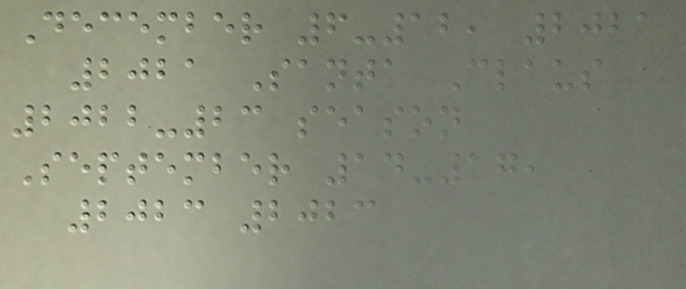December 6-12, 2021
2021 Santa Claus
2022-23 season
September 14-17,
2023 2023
